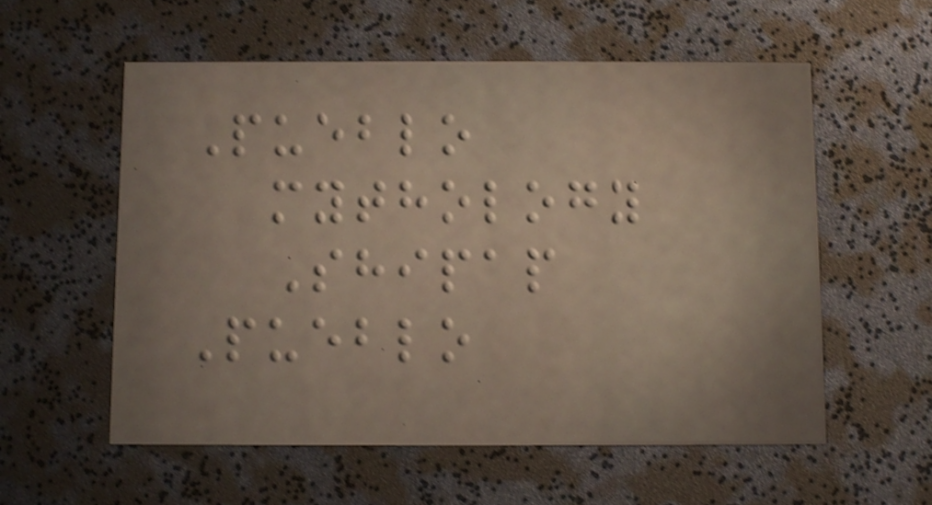Pueblo
mythology
Shipap
Pueblo
